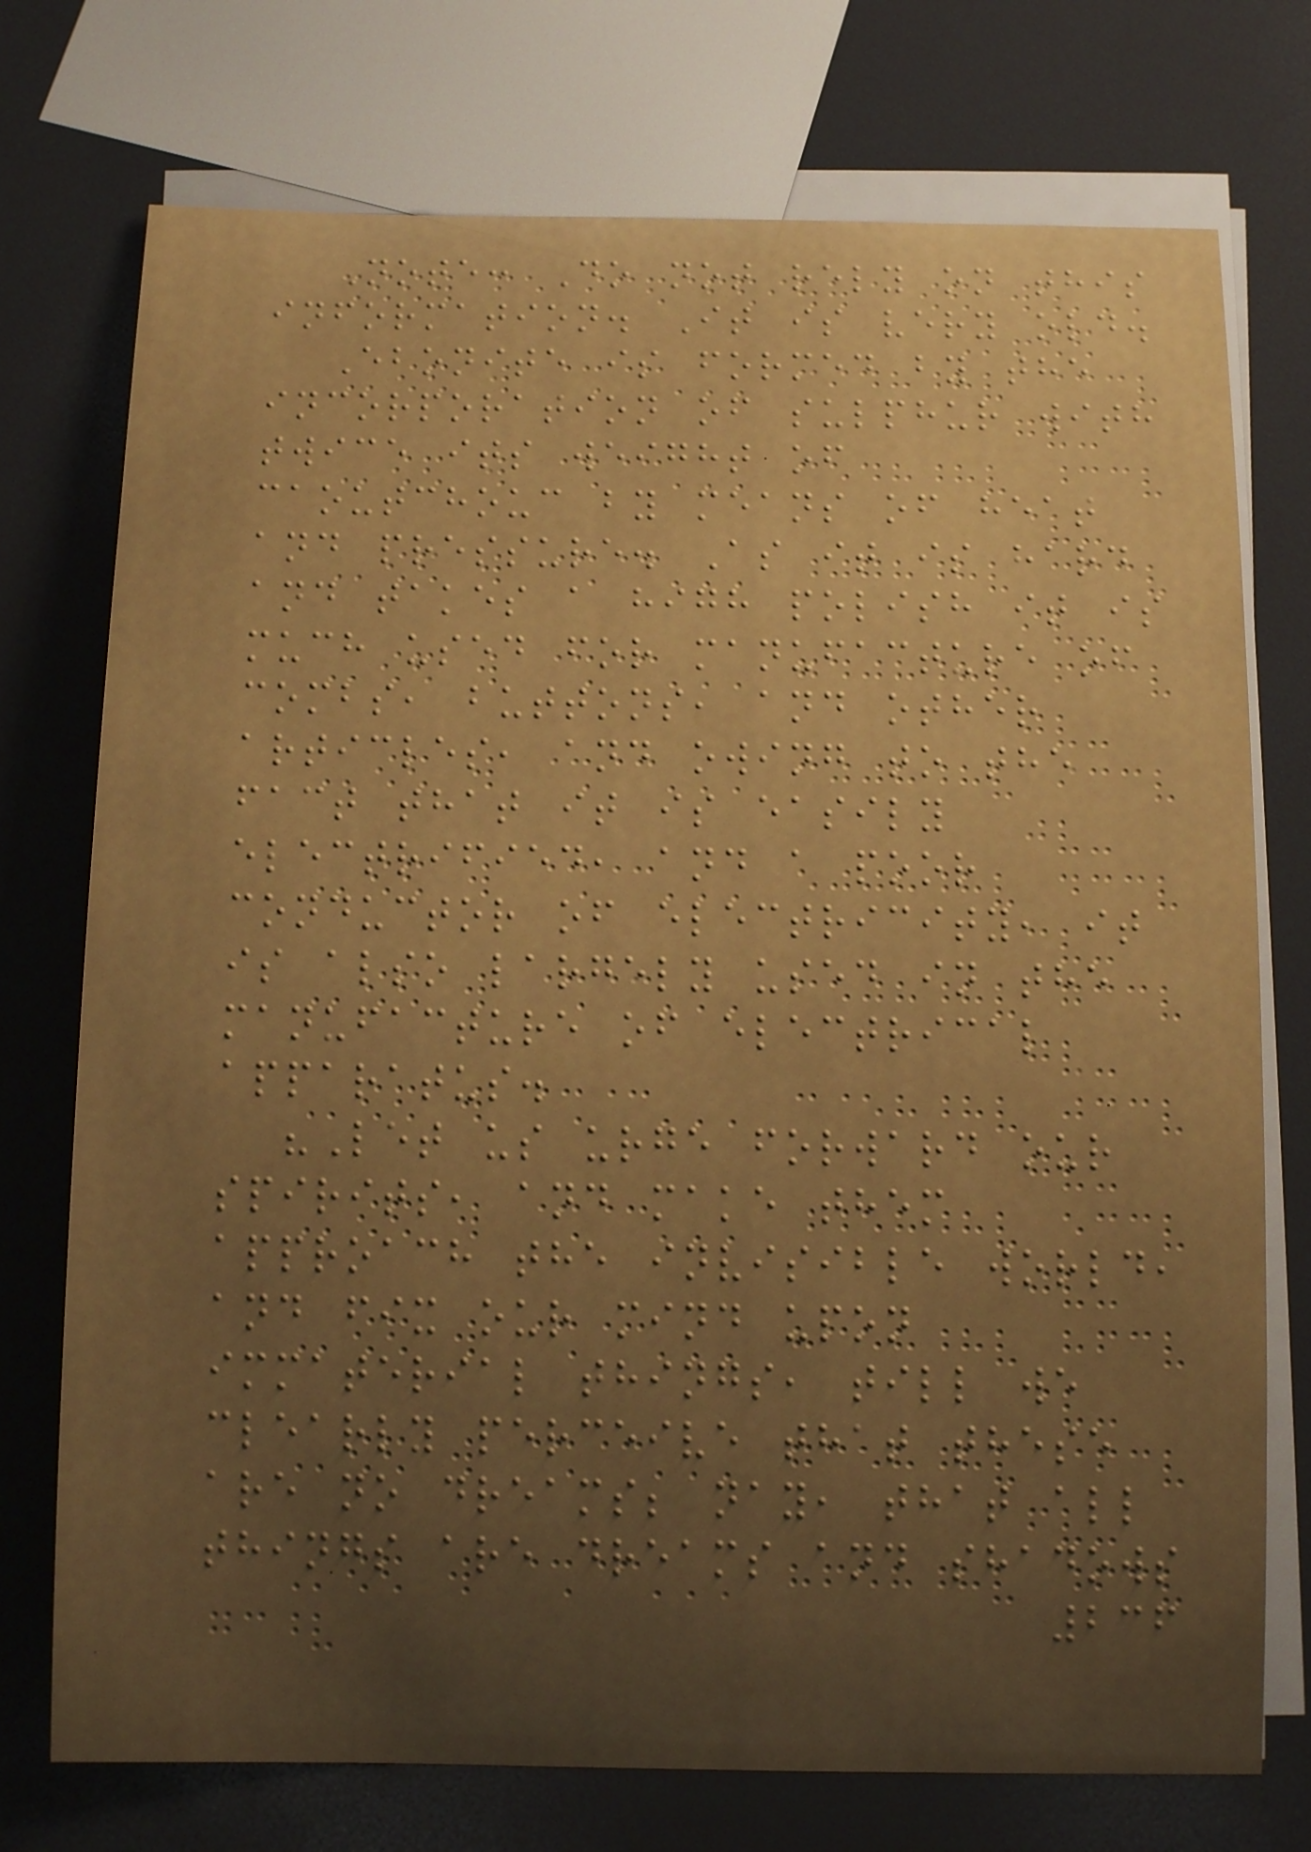Note: Do not rely on this
information. It is very old.
Ebonite is formed by the
incorporation of sulphur with
twice its weight of
caoutchouc by means of heat
and pressure. As it is hard
and takes a high polish it is
much used for manufacture of
combs, buttons, and other
articles, and owing to the
fact that it is easily
electrified, and a poor
conductor of electricity, it
is also largely used in the
manufacture of electrical
apparatus.
"Let us urge forward our
spirits, and make them
approach the invisible world,
and fix our mind upon
immaterial things, till we
clearly perceive that these
are no dreams; nay, that all
things are dreams and shadows
236
